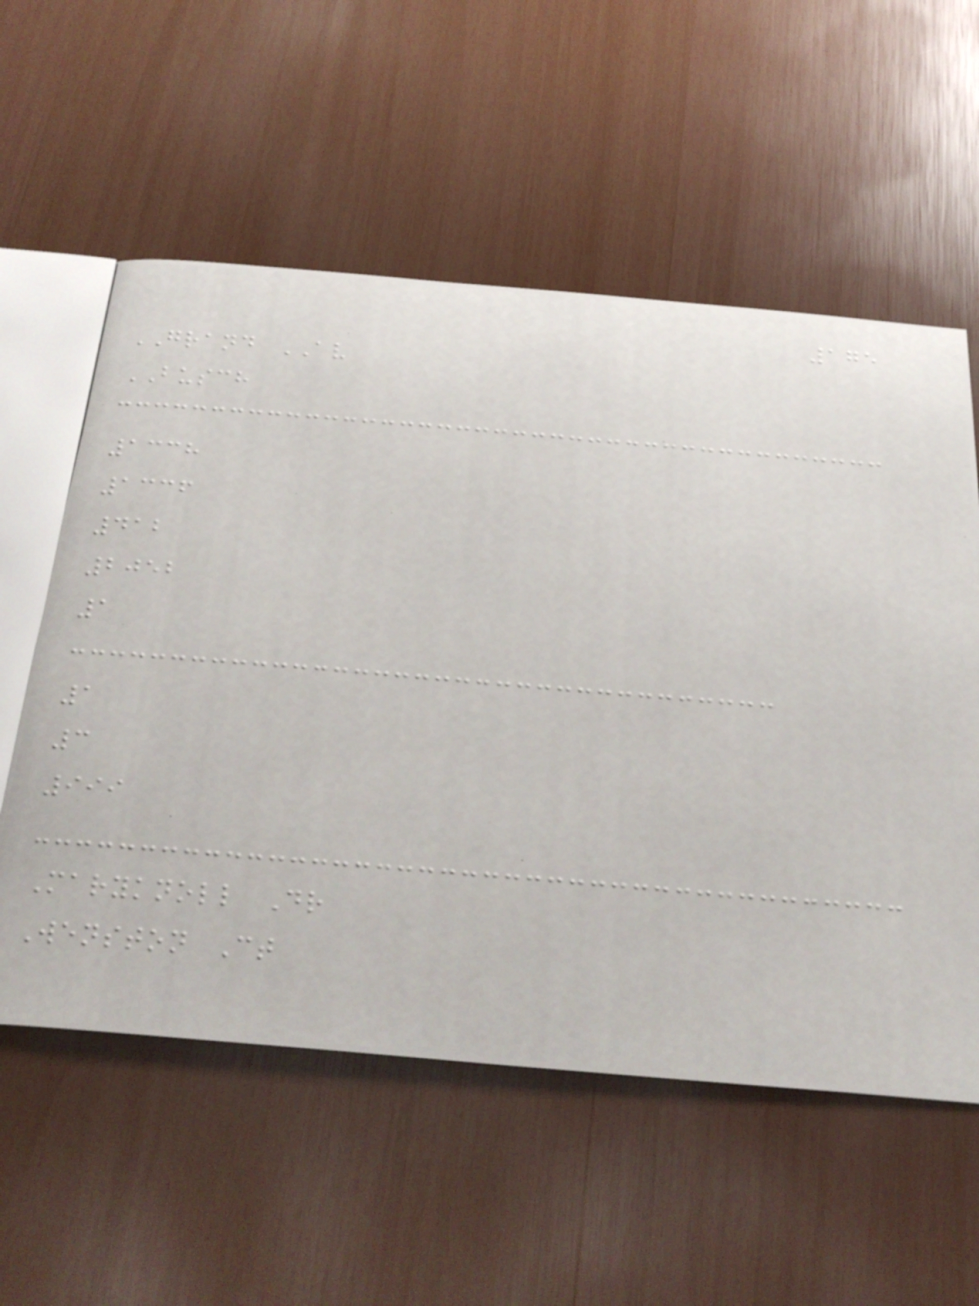175
GRAND AV
BUSCH
1338
1336
412
2052
1
1
3
999
Maryknoll Dr
Wenston Ct
